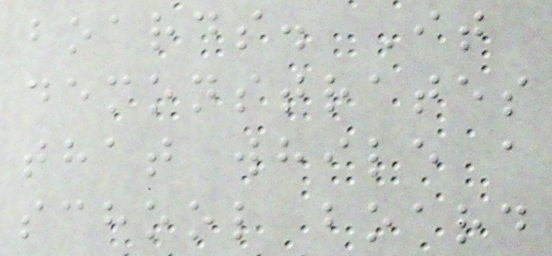boards. It
demonstrates
that while a
school board
